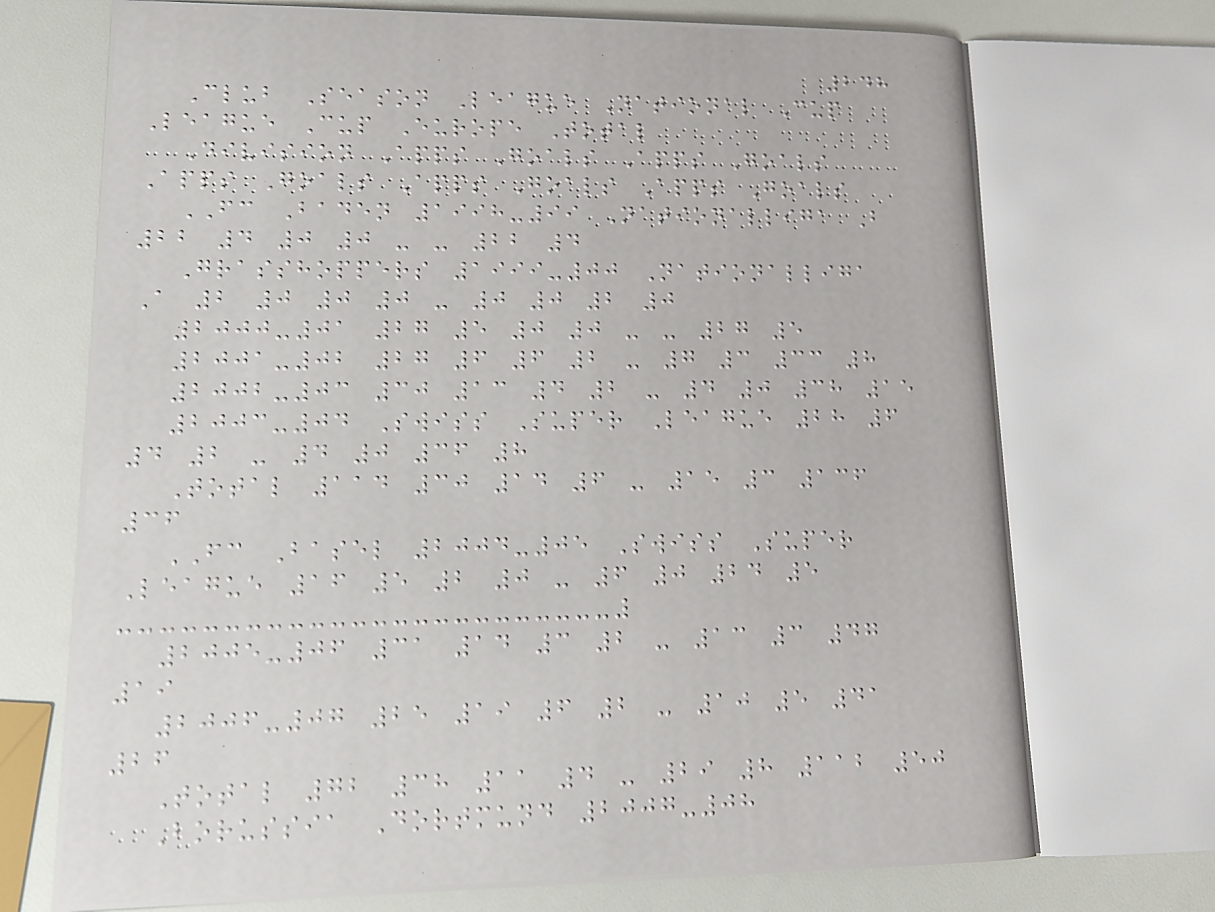248
Club Season League National Cup
League Cup Europe Total
Division Apps Goals Apps Goals
Apps Goals Apps Goals Apps Goals
FC Baden 1998-99 Nationalliga B
22 4 0 0 - - 22 4
Grasshoppers 1999-00 Nationalliga
A 2 0 0 0 - 0 0 2 0
2000-01 27 5 0 0 - - 27 5
2001-02 27 6 6 2 - 7 3 33 8
2002-03 30 13 4 2 - 4 0 38 15
2003-04 Swiss Super League 28 6
4 2 - 4 0 36 8
Total 114 30 14 6 - 15 3 136
36
FC Basel 2004-05 Swiss Super
League 16 5 2 0 - 6 0 24 5
2005-06 31 14 3 2 - 13 3 47
19
2006-07 25 19 6 2 - 10 5 41
26
Total 72 38 11 4 - 29 8 112 50
Borussia Dortmund 2007-08
